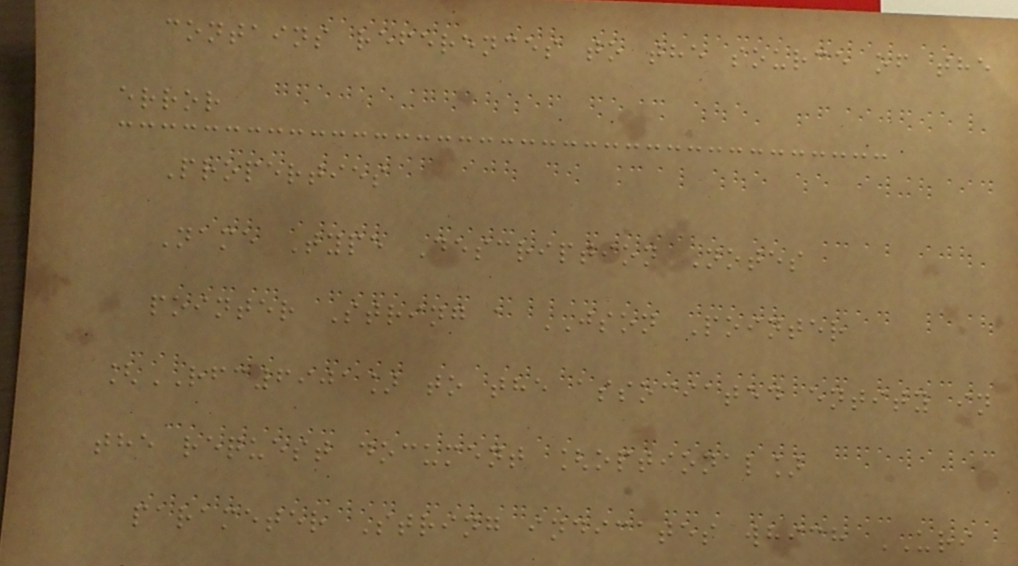contains references to the source of the
error
Properties
Name Type Description Notes
pointer String a JSON Pointer
[RFC6901] to the associated entity in
the request document [optional]
parameter String indicates which URI
